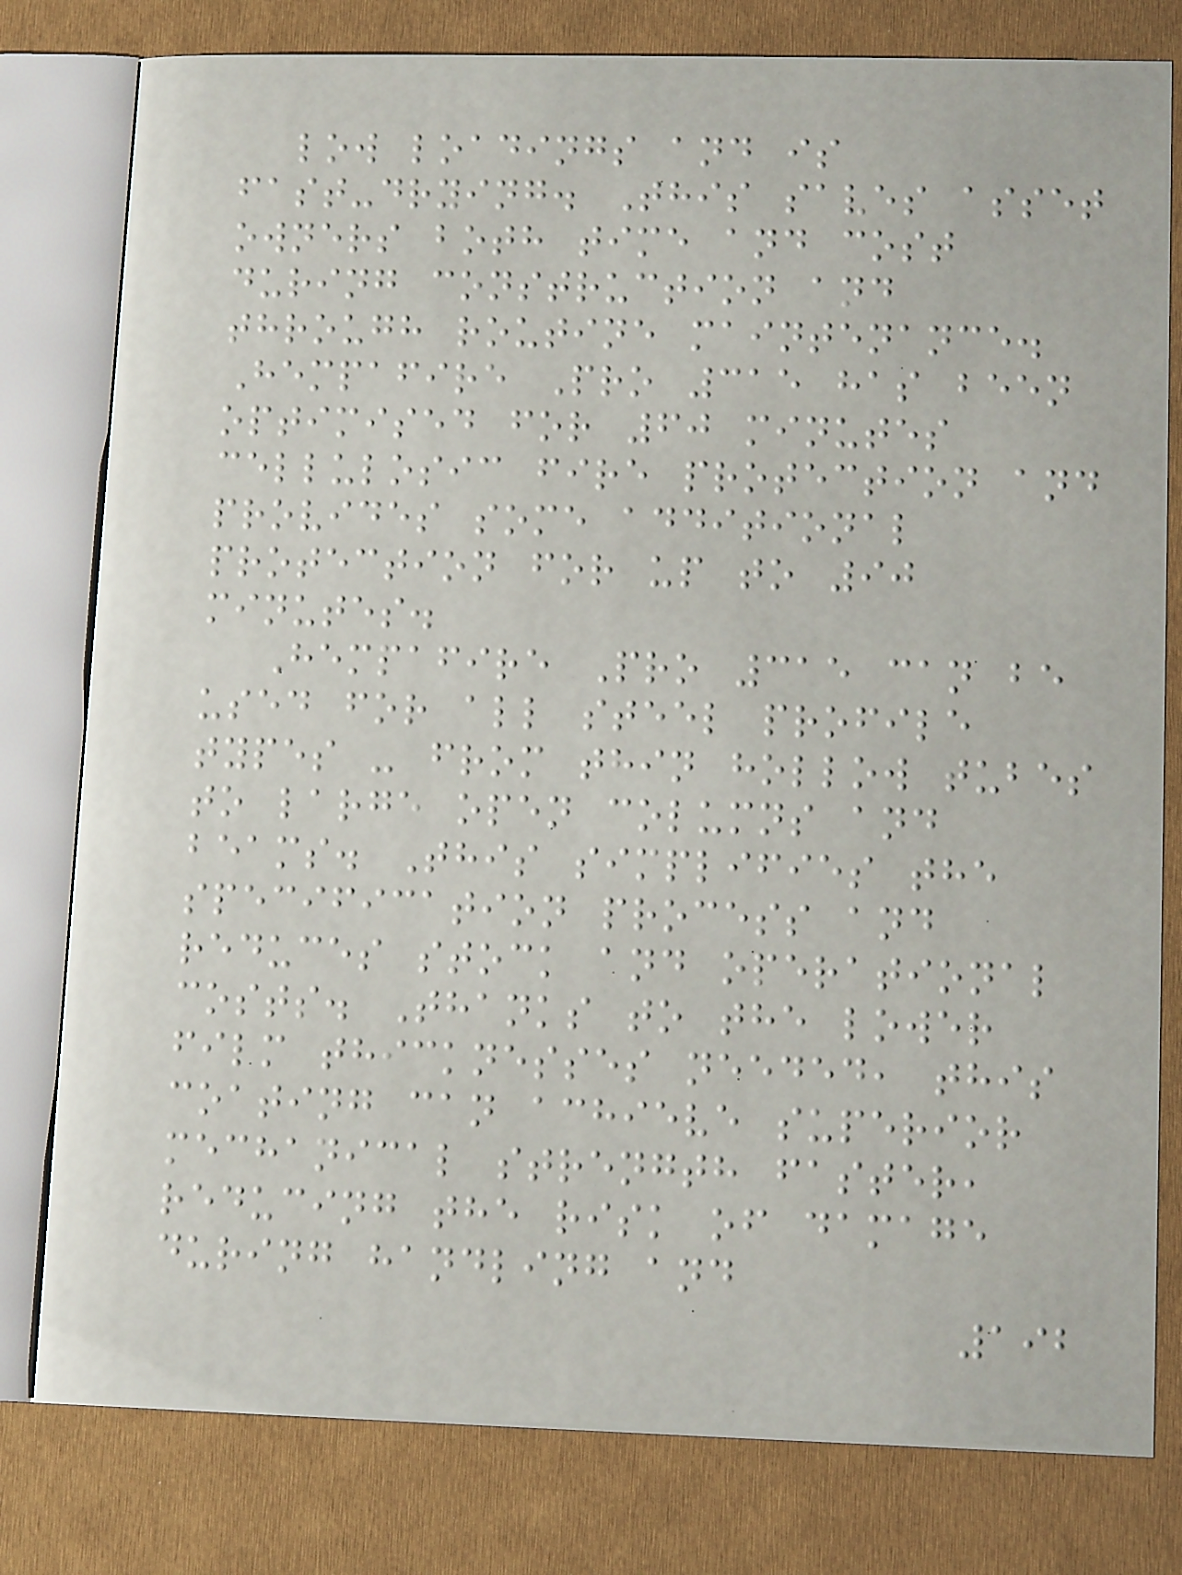low loadings and is
fast-drying. This saves asset
owners both time and cost
during construction and
through routine maintenance.
Hempafire Pro 315 has been
optimised for 60 minutes
cellulosic fire protection and
provides some additional
protection for up to 90
minutes.
Hempafire Pro 315 can be
used for all steel profile
types - from thin hollow tubes
to large open columns and
beams. This simplifies the
specification process and
reduces stock and operational
costs. Thanks to the lower
film thicknesses needed, this
coating can achieve superior
mechanical strength faster,
reducing the risk of damage
during handling and
192
